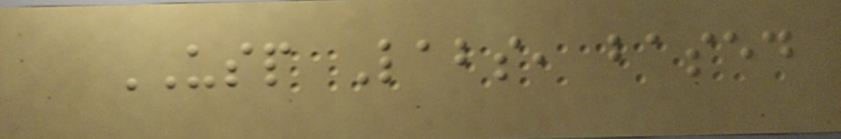USP Labs, based
